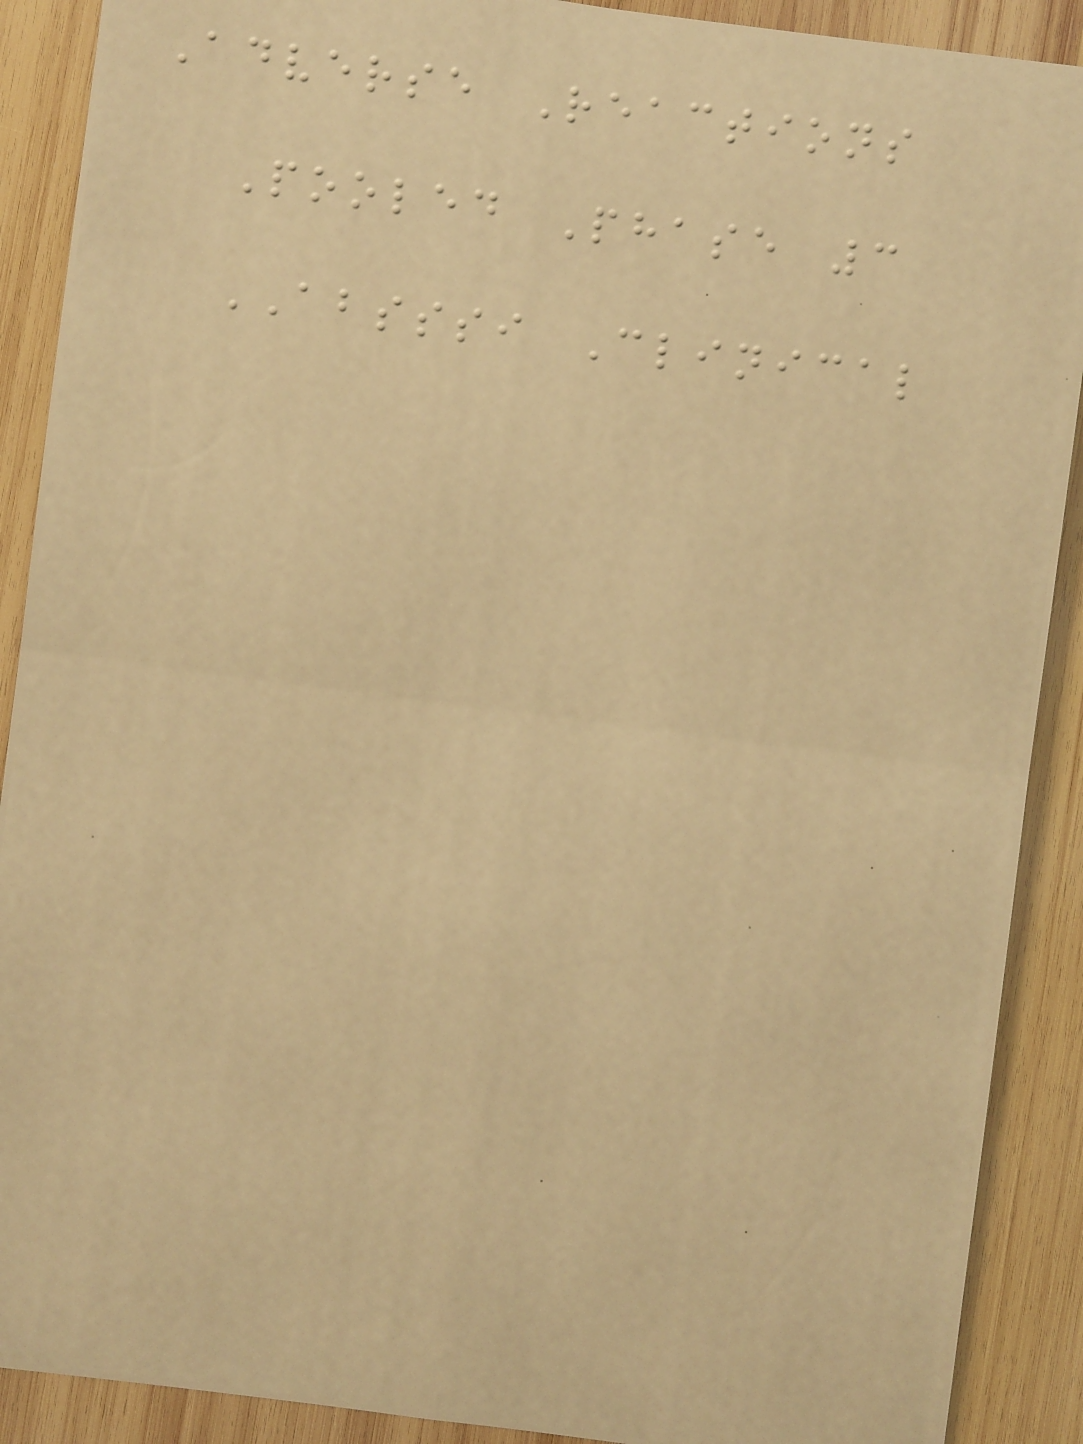Adverse Reactions
Pooled Phase 3
ABSSSI Clinical
